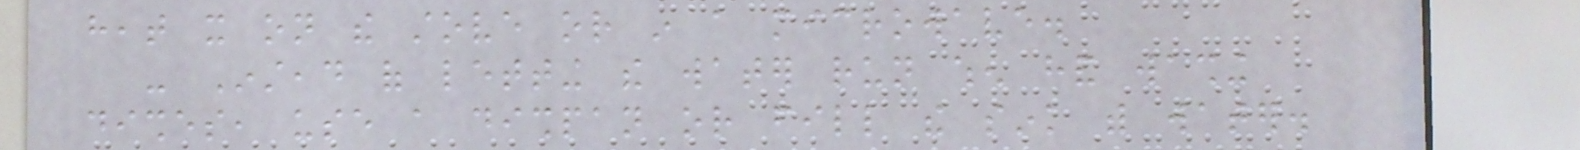heat it on the stove or in a microwave.
- Instead of letting the water run when hand washing
dishes, use a dishpan or fill the sink with water.
